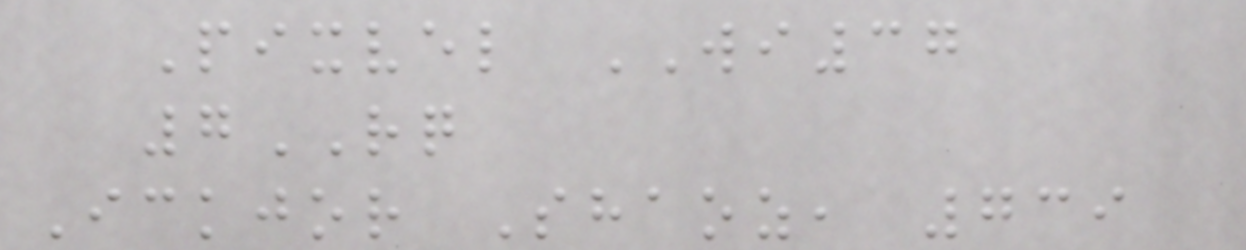Pixvel WI37
7RQ
Ickjor Shaoz, 739
